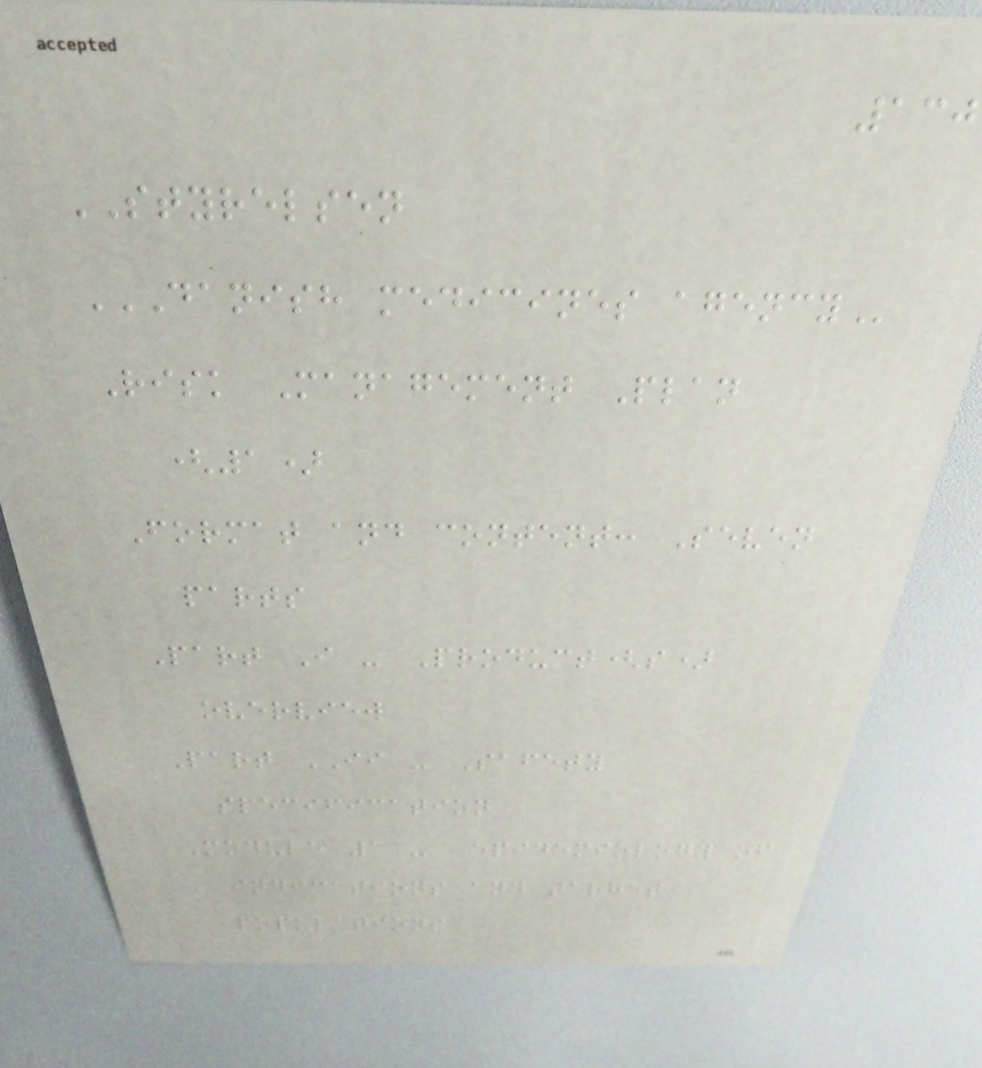130
STYRELSEN
DANISH MEDICINES AGENCY
Risk Management Plan
(1)
Format and content: Seven
parts
Part I - Product(s)
overview
Part II - Safety
specification
Module 1 - Epidemiology of
indications and target
populations
